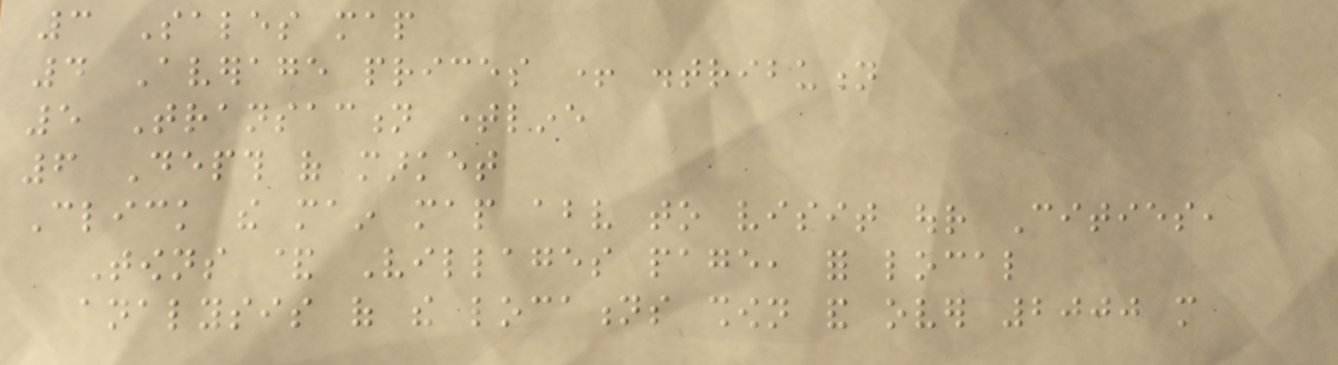3 Sales map
4 Average prices + distribution
5 Transaction timeline
6 Depth of market
Click the main map above to visit our Cities,
Towns & Villages page, for local
analysis of the locations shown and over 2000 more
